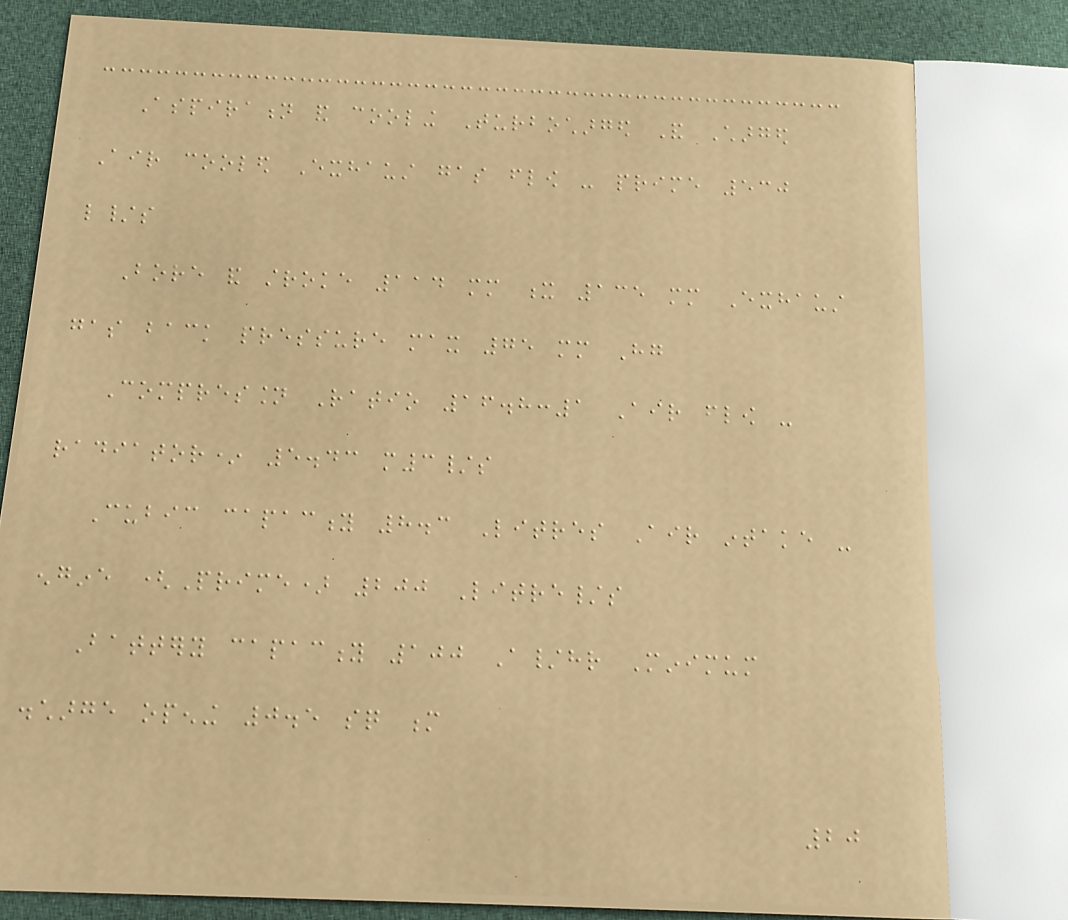Aspiration and cooling Turbocharged And Charged
Air cooled Exhaust gas flow - prime 530
l/s
Bore and stroke 114 mm x 135 mm Exhaust
gas back pressure max 75 mm Hg
Compression Ratio 16.8:1 Air flow -
radiator* 5.43 m3/s
Cubic capacity 8.3 Litres Air intake -
engine (Prime) 200 Litre/s
Battery capacity 100 A/hr Minimum
discharge opening 0.5 sq m
20
